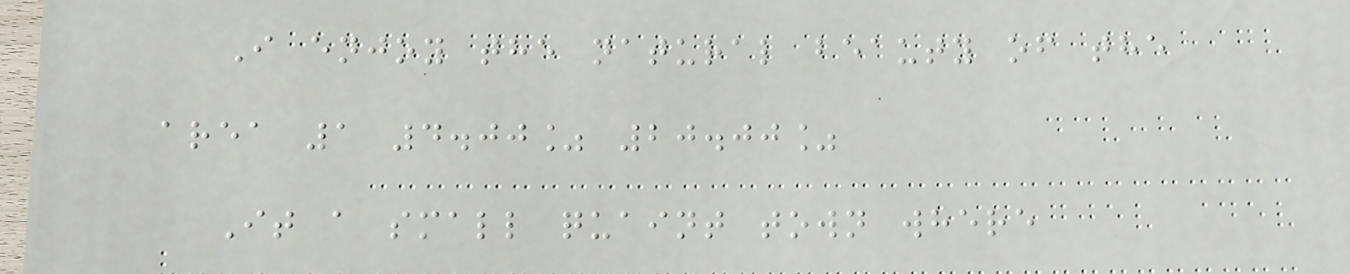I enjoy the natural beauty of the
area 1 4.00% 20.00%
It a small quaint town where
